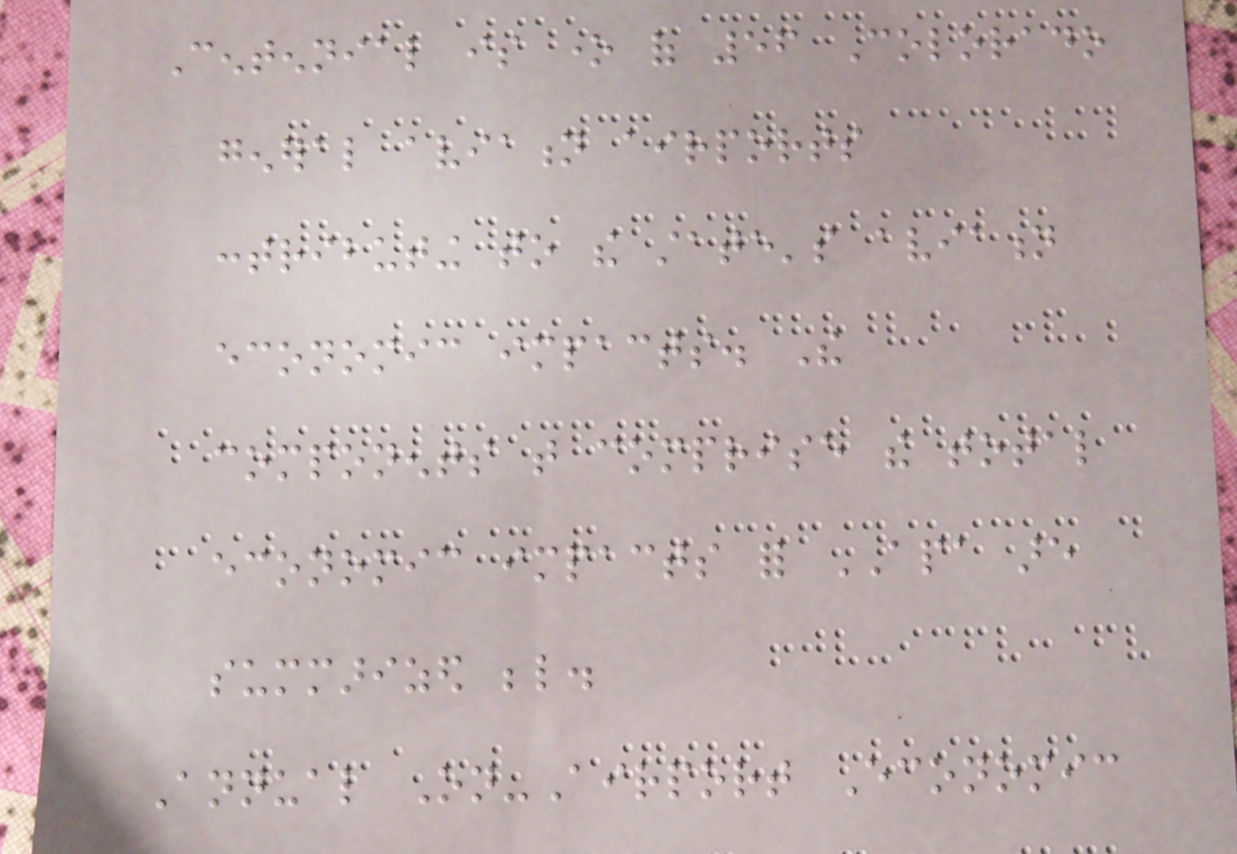Centennial is one of 56 Colorado
general aviation airports
contributing to the state's aviation
economic impacts. The
components that comprise the total
economic impacts for APA are
summarized below.
Annual On-Airport Economic
